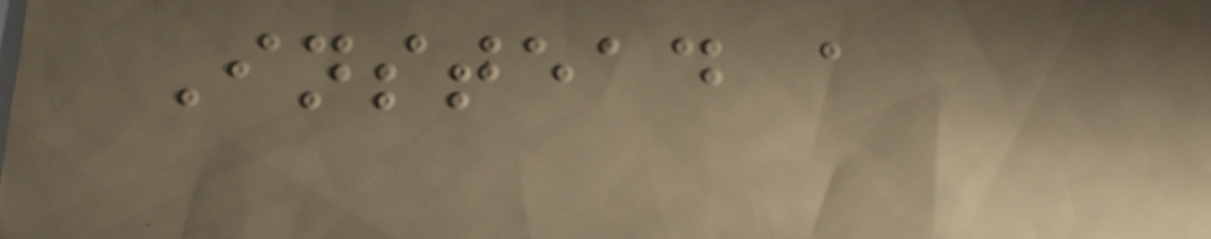Instead a
